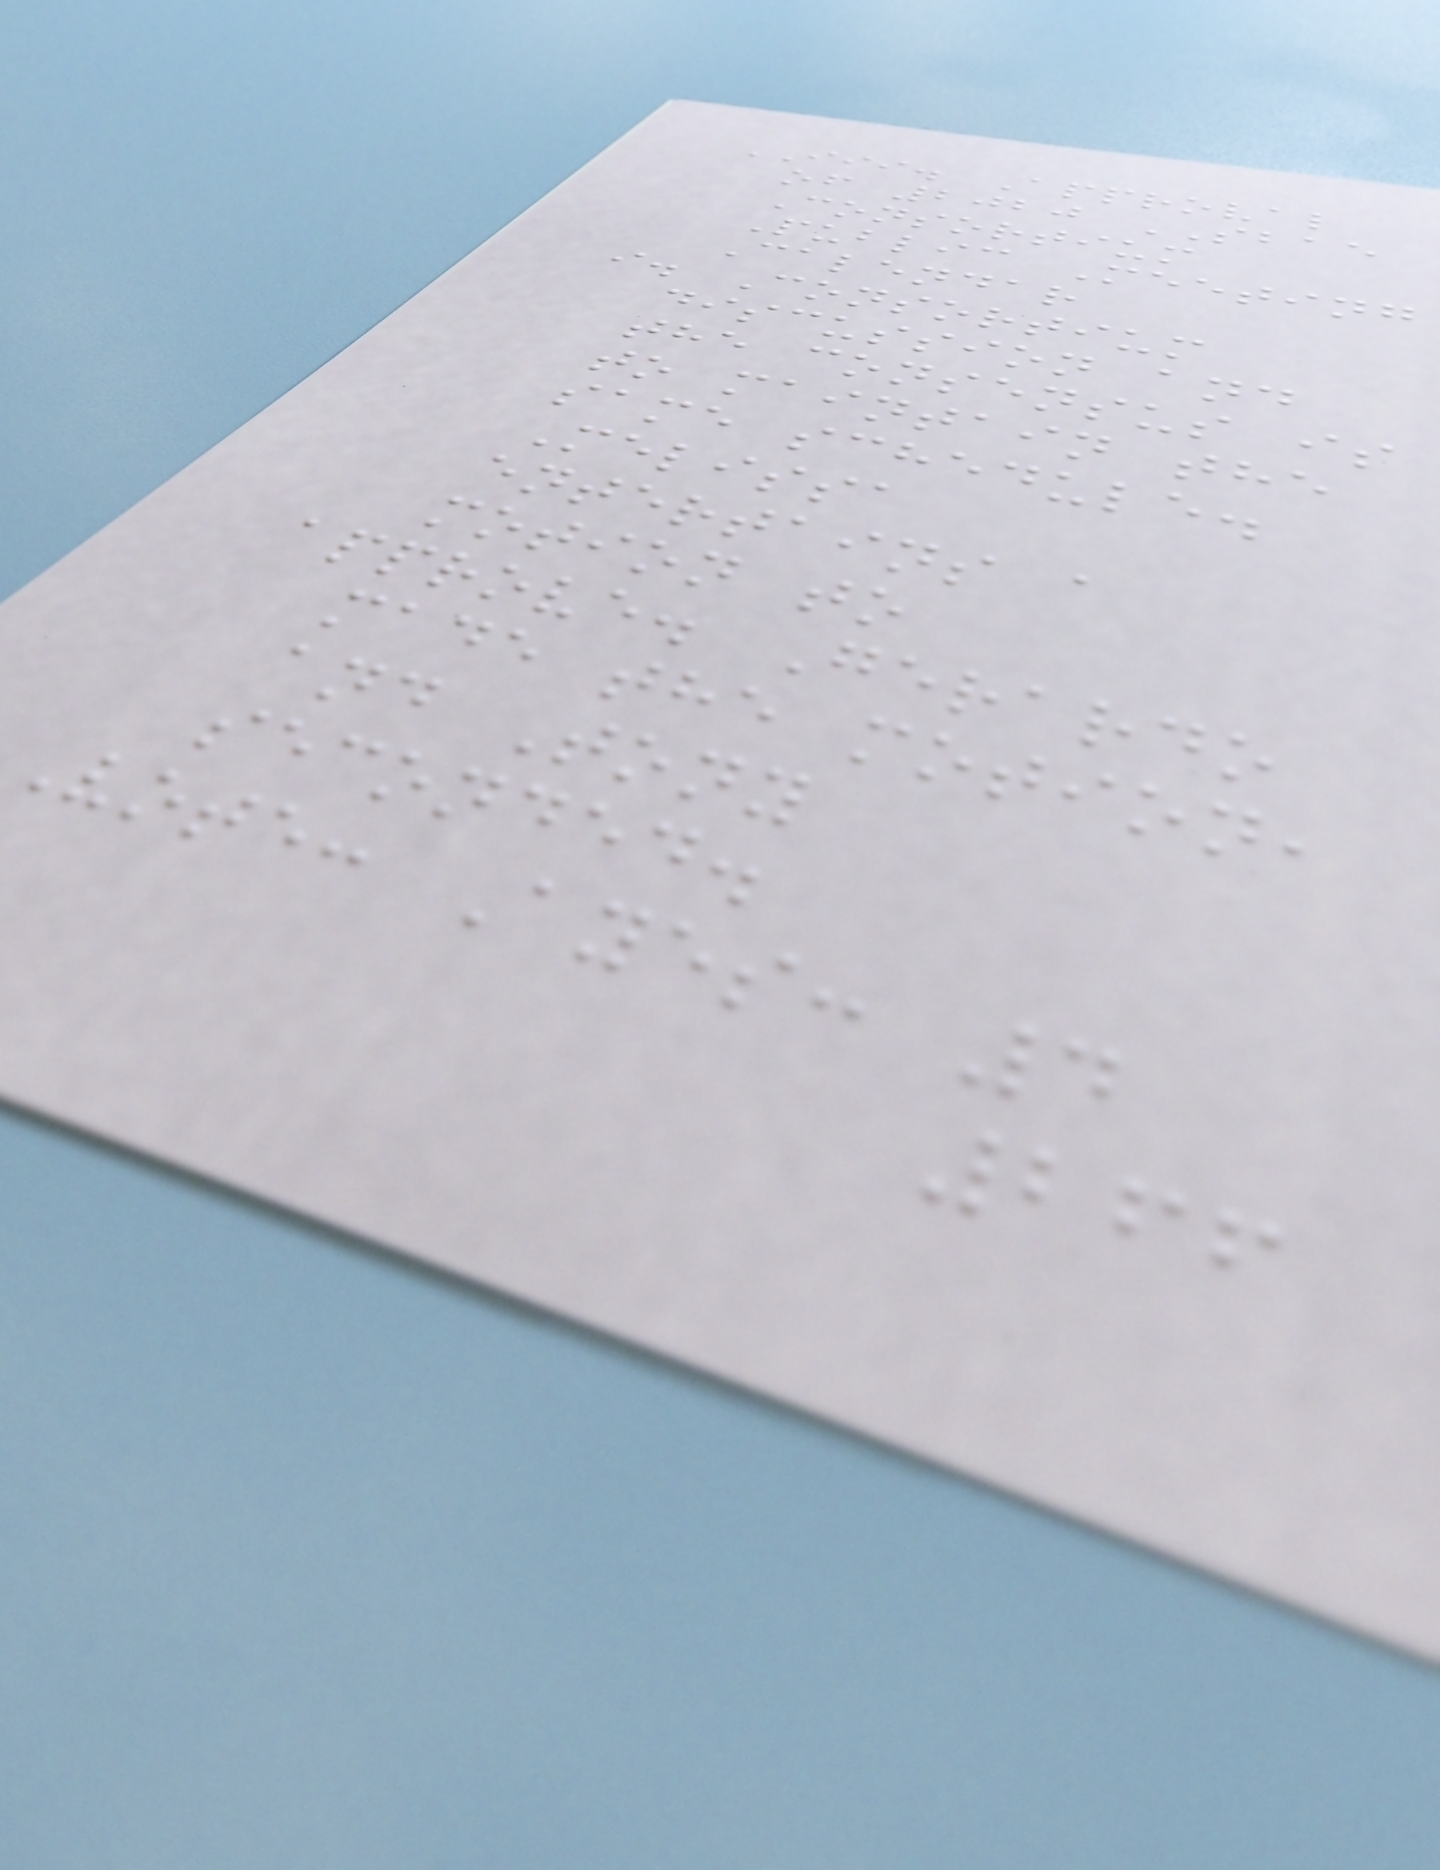III. Approval
of 2020 SBAE
Consortium
Public Meeting
Calendar
i. Consortium
discussion and
the consensus is
to maintain the
same schedule.
Melissa
entertains a
motion to
approve. Gerardo
made the motion,
and Tony
seconded.
Vote: Ayes: 4
266
